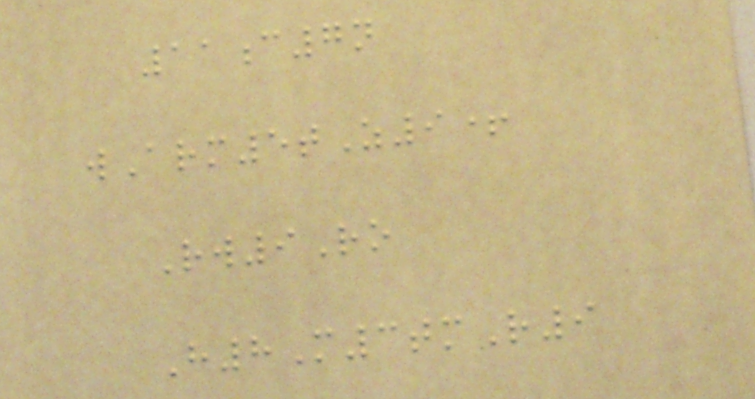11c7n
wArm5tZ9+
Rw9Ro
H8M3tmR9
